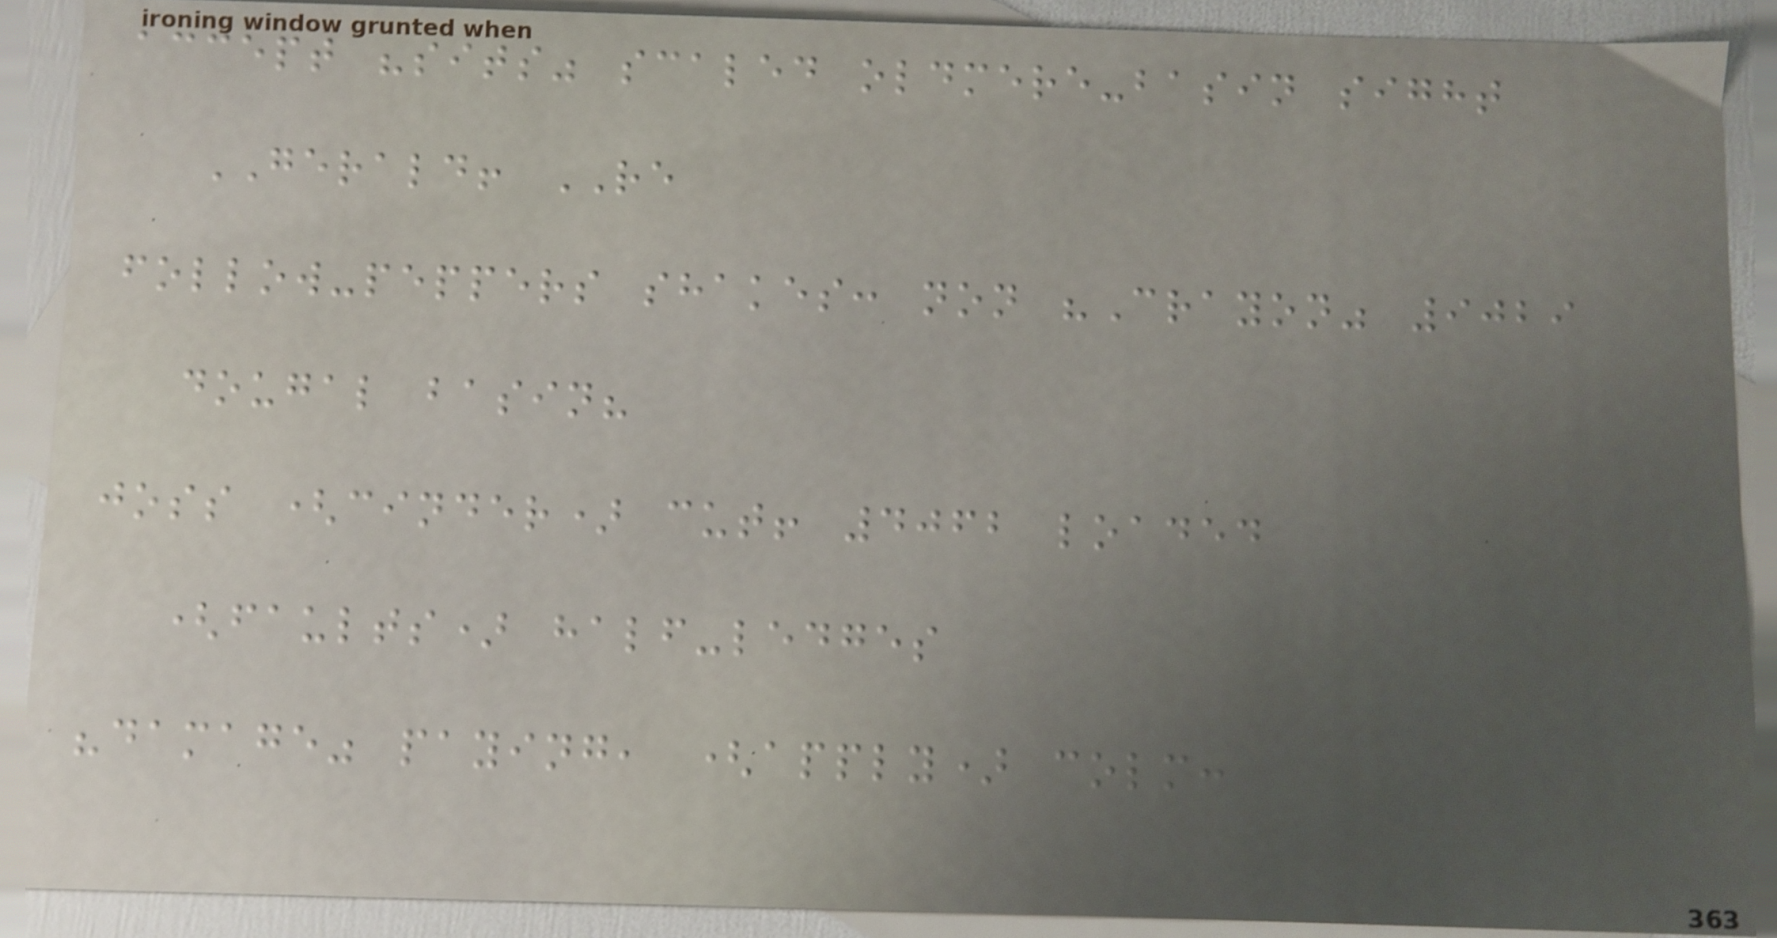accept "sits" scaled oldmere-basin sight
GERALD! RE
follow-peppers shakes: non "Crayon" 9029
dougal basin?
joss (cinder) cut! 4062 loaded
(faults) half-ledges
"damage" paying, (apply) colm:
